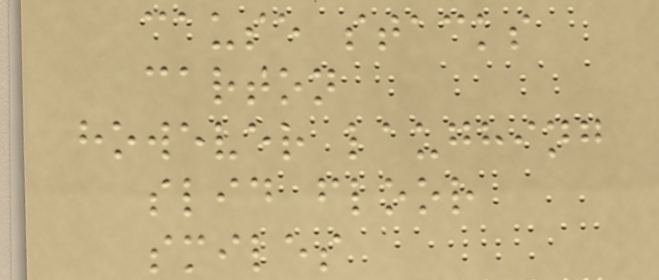cause stacks
carton
however laughing
slid floor
smiles
